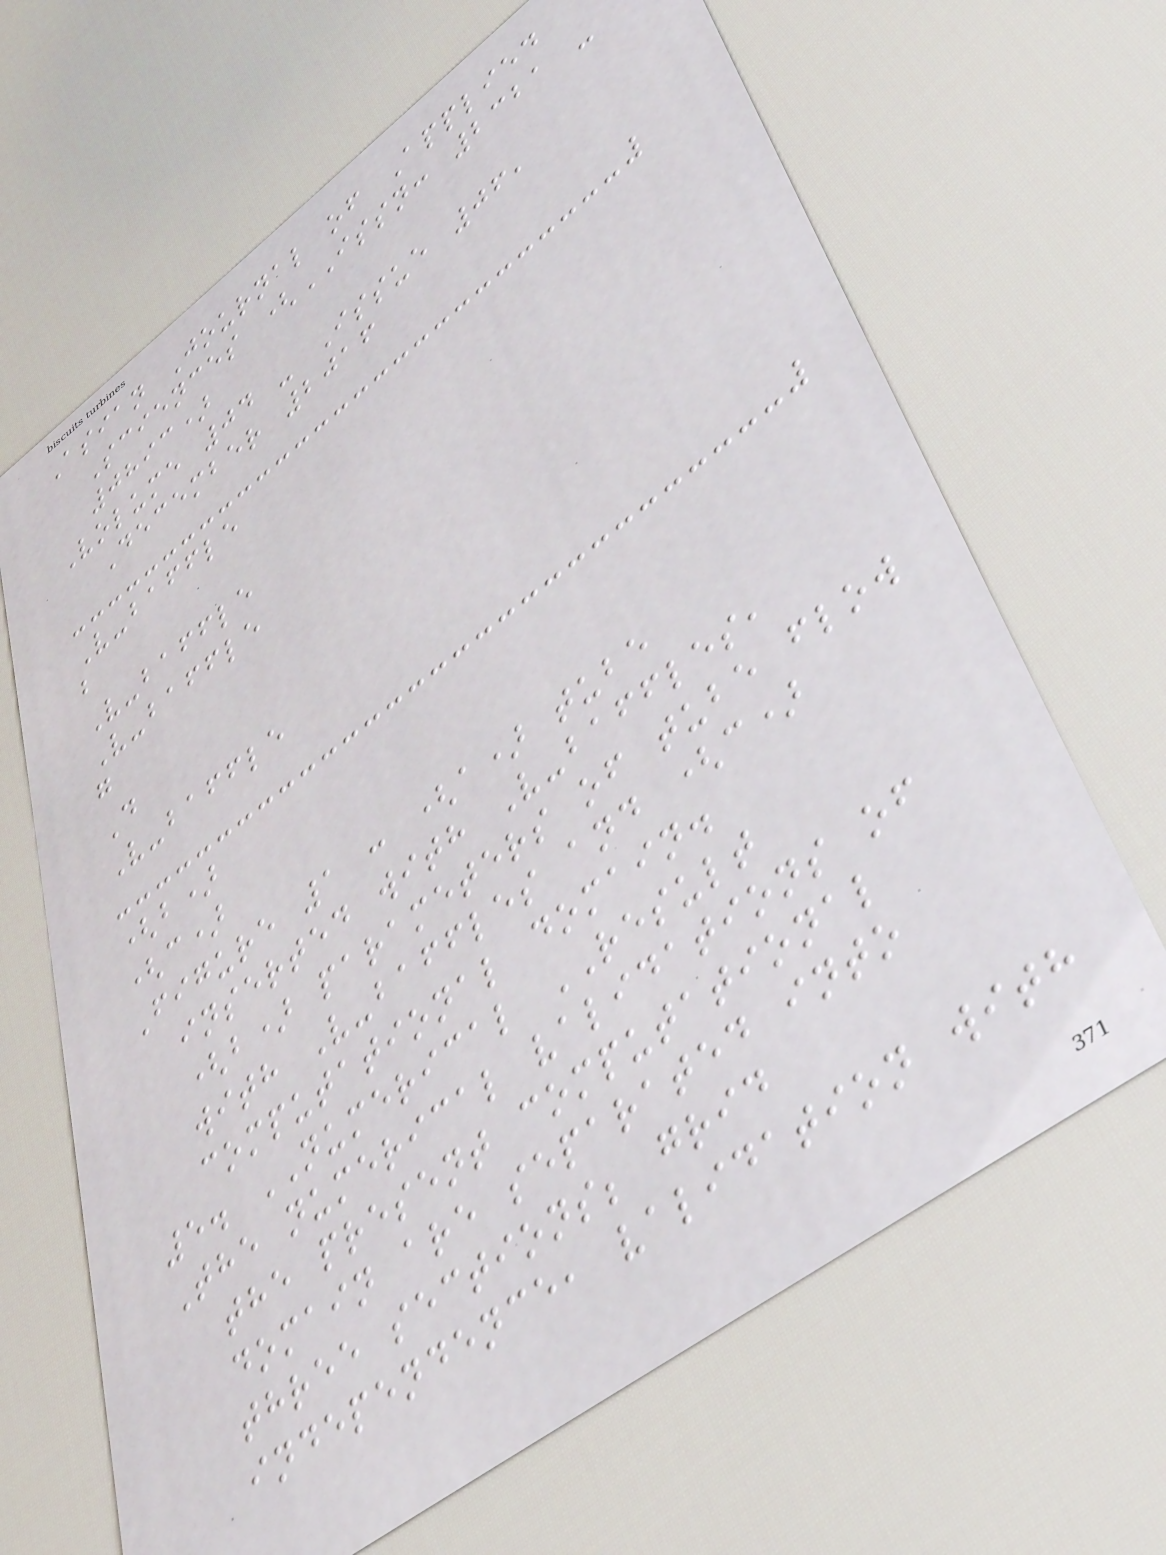Asian Journal of Applied
Sciences (ISSN: 2321 -
0893)
Volume 04 - Issue 06,
December 2016
V-baffle
b
V-baffle
V-baffle
g
D
V-baffle
(b)
(c)
Figure 1 : (a) tube
inserted with V-baffles,
(b) parameters of tube flow
with V-baffles and (c)
computational domain.
5. NUMERICAL RESULT
The numerical validations of
the present computational
domain are separated into
three sections; grid
independence, validation with
